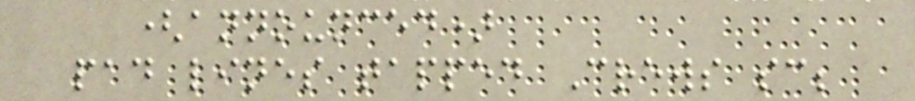(announced)
pad lines tapped Crews sc;
